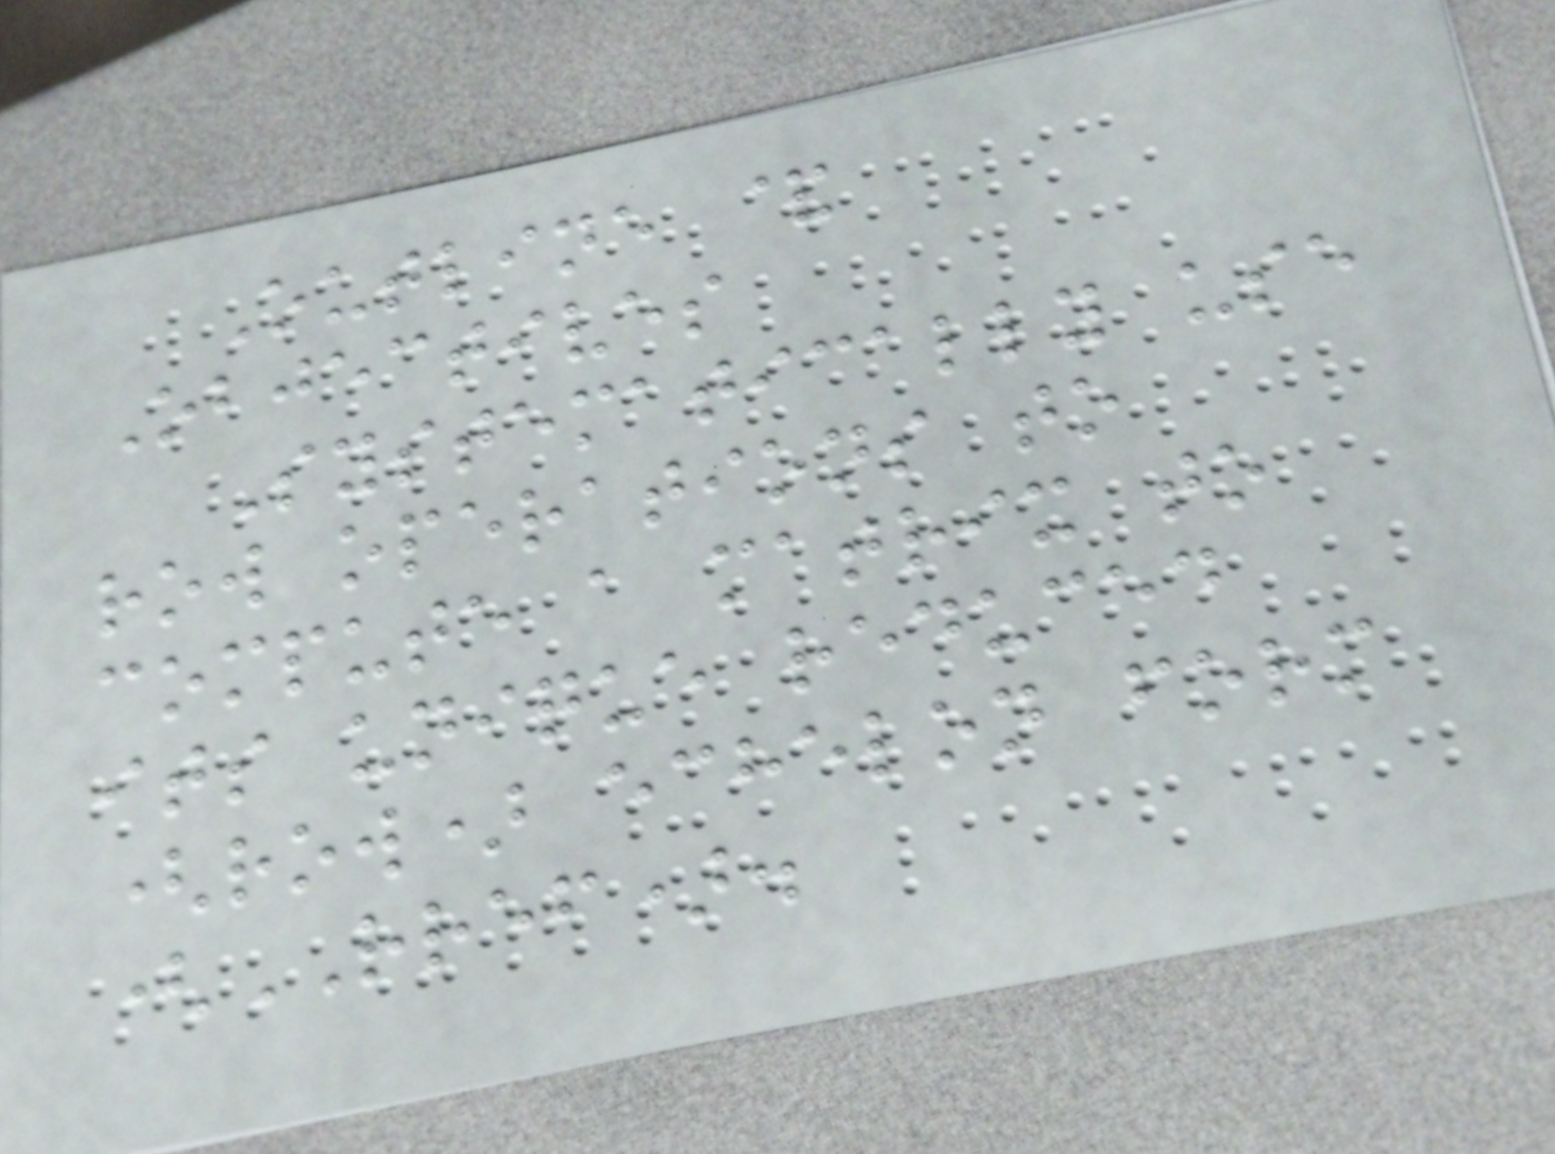Outline &
Objectives
Systematically use
row operations to
compute a matrix to
its unique reduced
(row) echelon form
(RREF).
